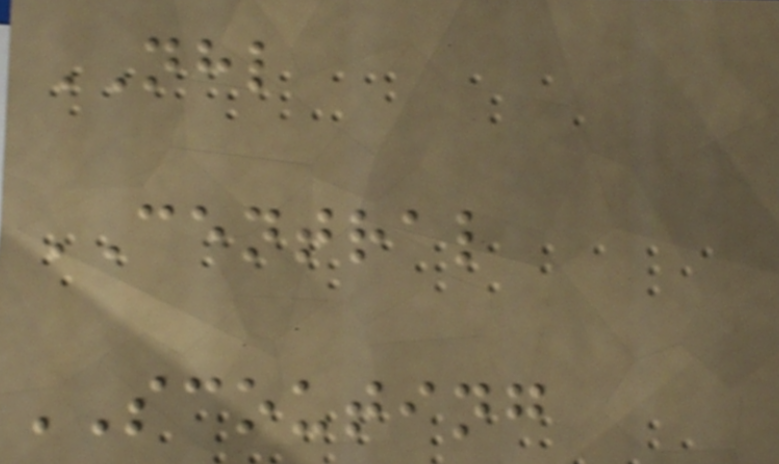NHL
CENTRAL
SCOUTING
